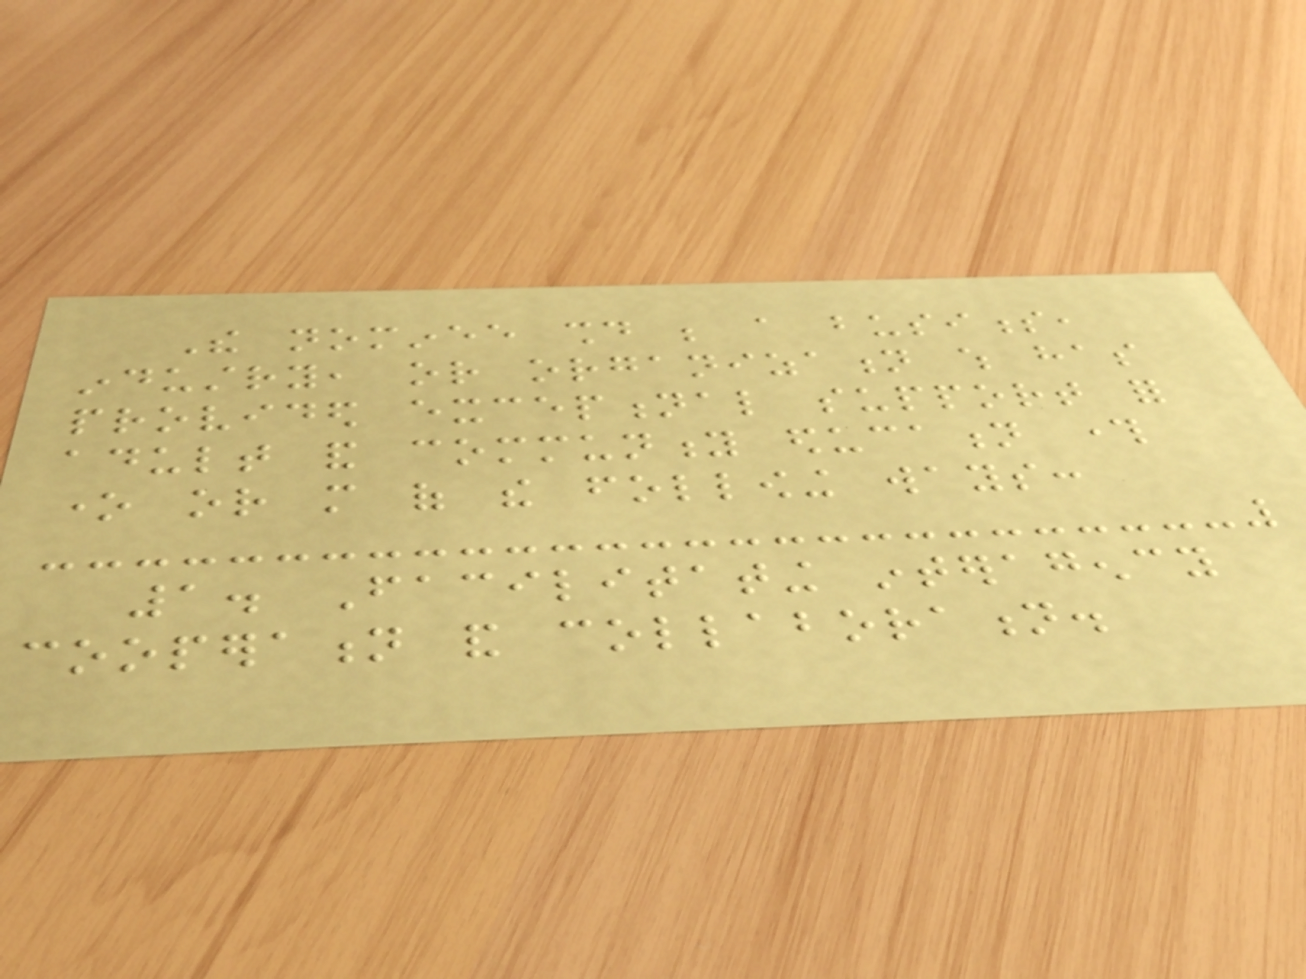The nominee should be a business,
industry, or organization which has
provided exceptional support for
adult and community education through
one or more of the following ways:
1. Facilitating interagency
cooperation and collaboration.
